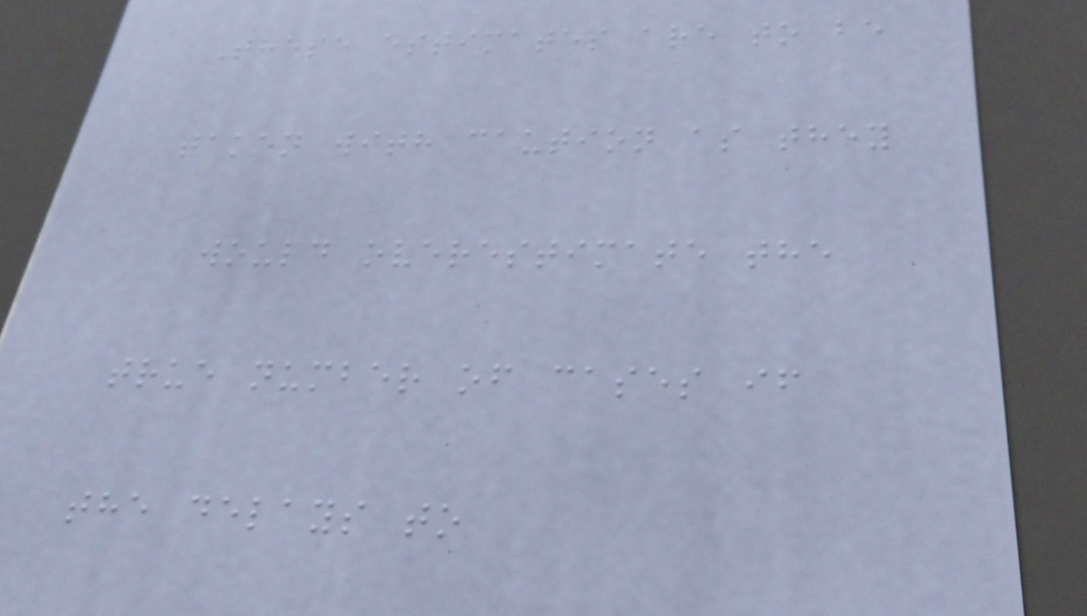These estimates are to be
taken with caution as they
would overestimate the
true number of cases if
the delays to
